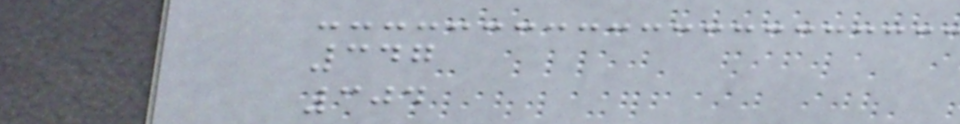347
304
